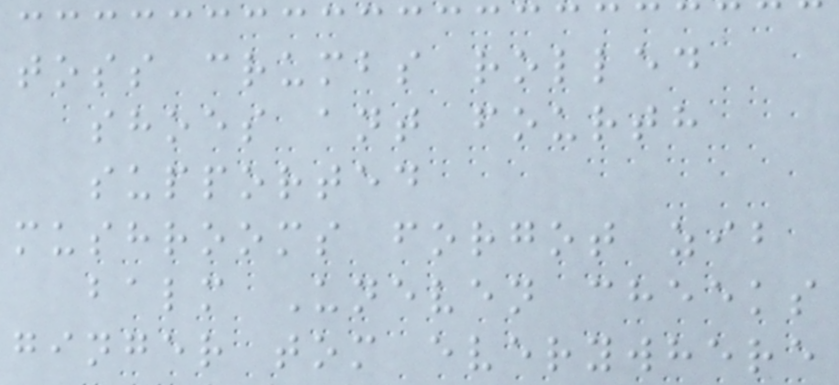toss crumbs rolled
shoes ant fourth
supported
mushrooms forgot zib
balm Uneven cheeks
ginger tom everywhere
